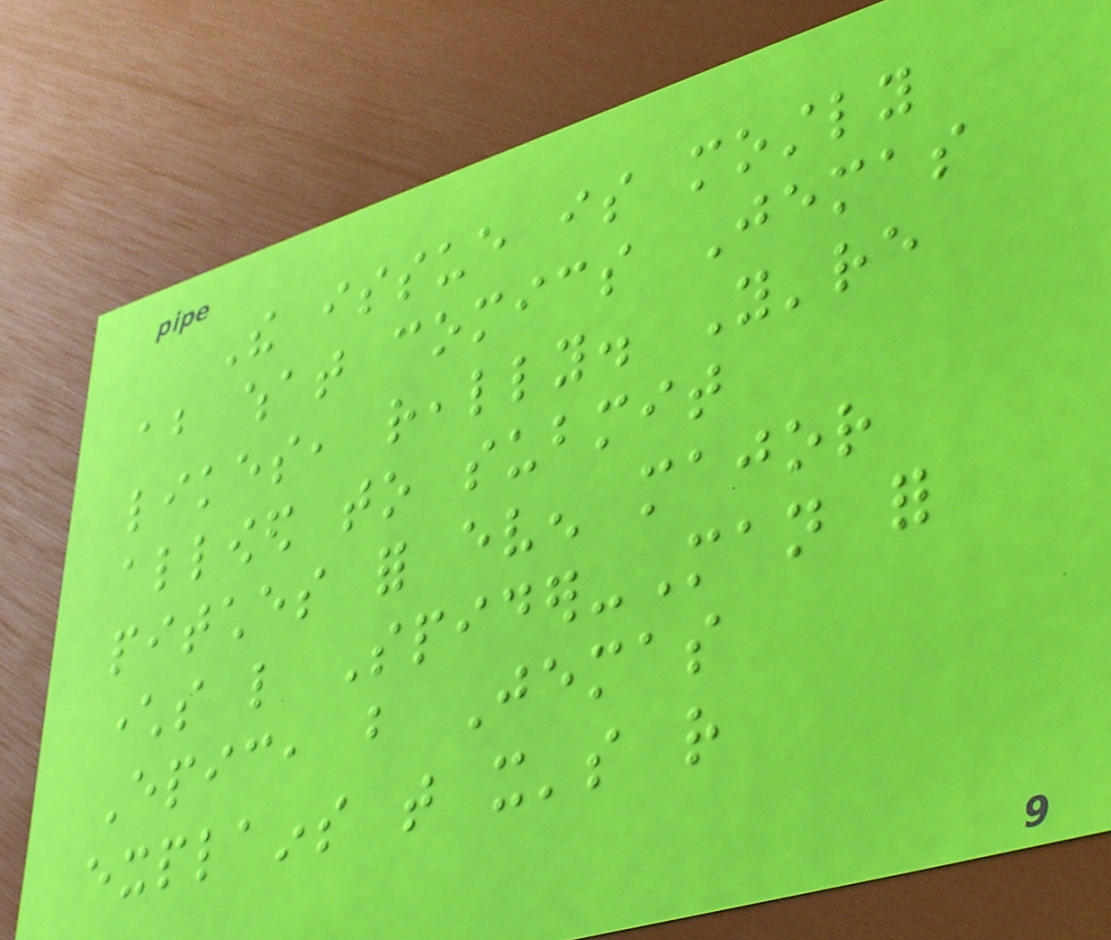The issue is mostly
about what comics Jemas
likes, really. You're
allowed to submit
pitches for even major
characters like Spider-Man for
Epic, but Jemas
explains that it's rather
